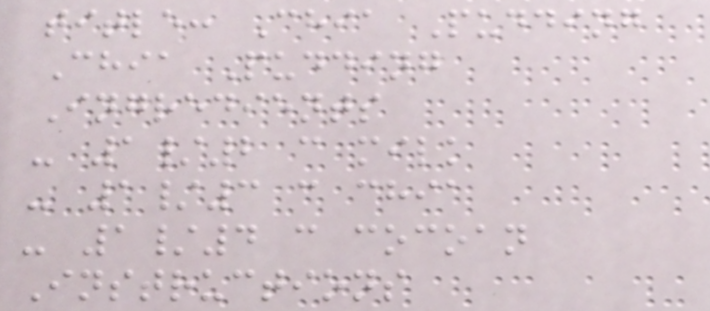title: Chia Pudding
Chia Pudding
Ingredients
- 1/2 c milk
- 1/3 c chia
- 1/4 c cocoan
Instructions
